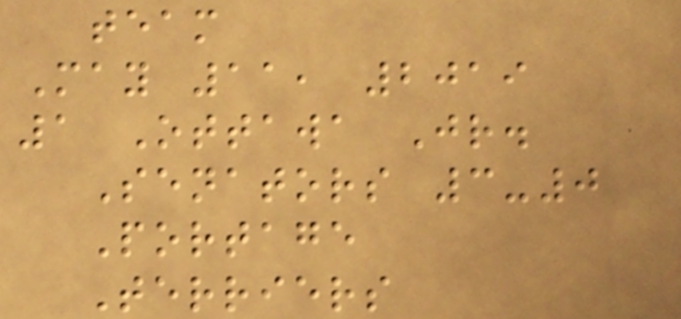team
May 11, 2019
1 Ottawa Jr.
Senators 3-0
Portage
Terriers
